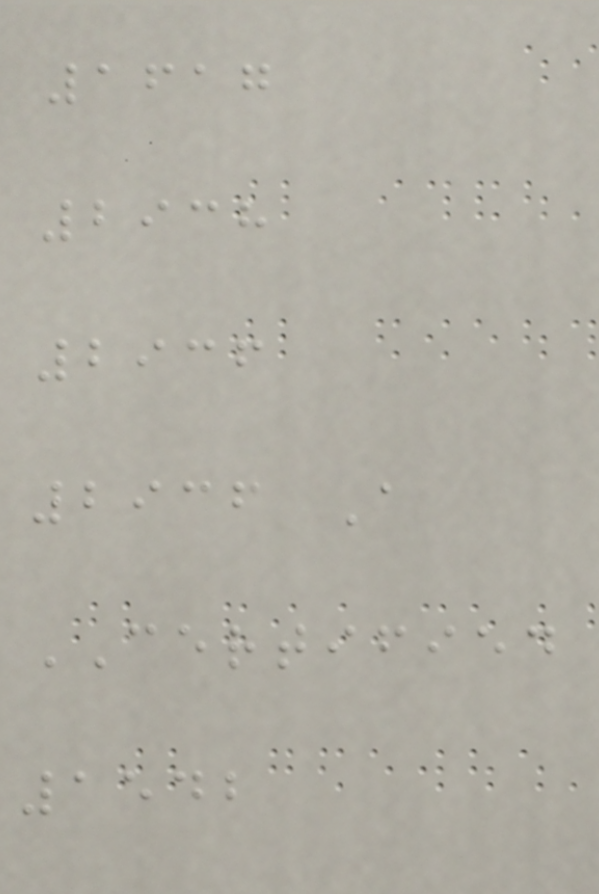1617
2938
2936
2936 A
CERTIFIED
1542
